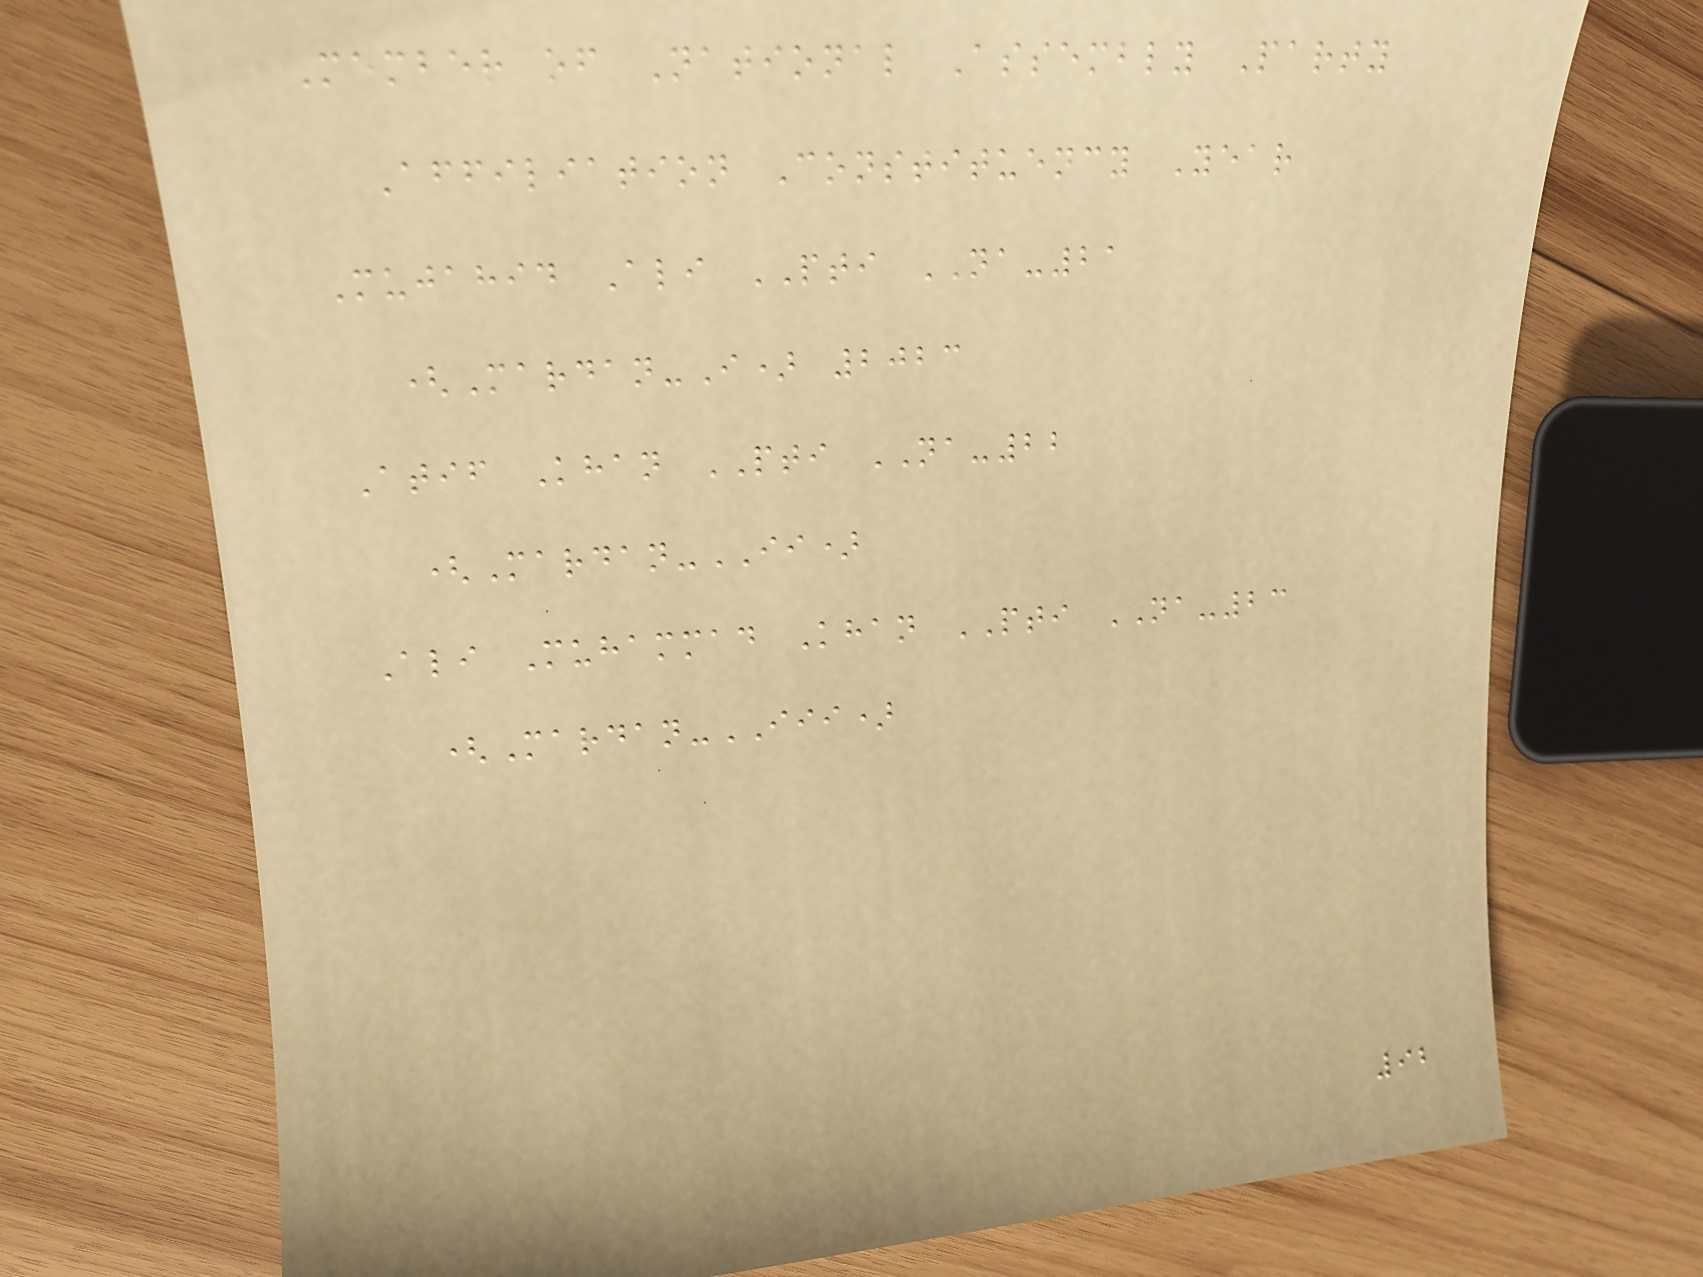Member of National Assembly Party
Affiliation Constituency Year
Mujahid Ali PTI NA-21
(Mardan-I) 2023
Atif Khan PTI NA-22
(Mardan-II)
Ali Muhammad Khan PTI NA-23
(Mardan-III)
92
